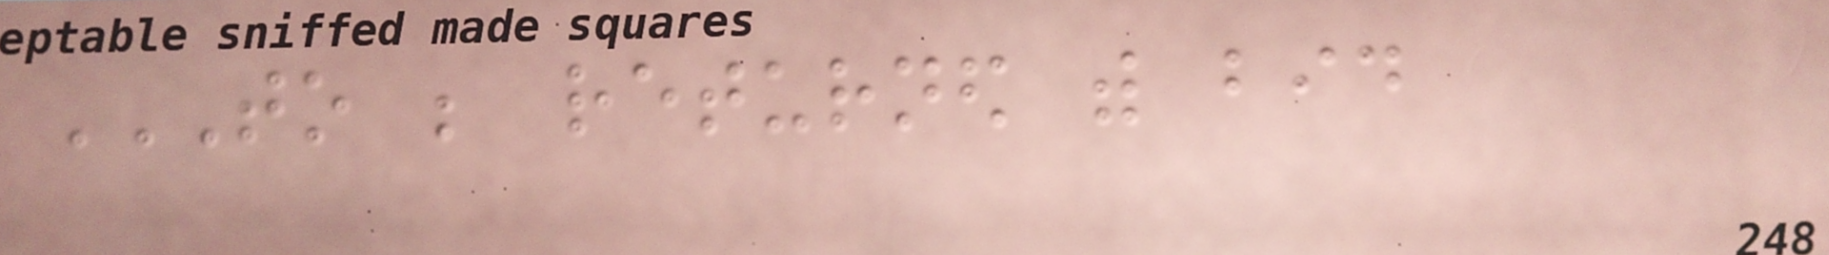TO BE RETURNED WITH BID
